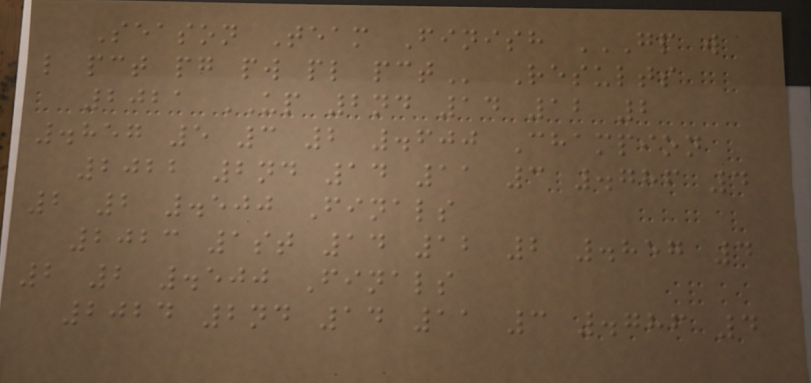Season Team Finish GP W
L PCT PG PW PL PCT Results
2021 UP 2nd 14 12 2
.857 5 3 2 .600 Champion
2022 2nd 14 11 3 .786 4
2 2 .500 Finals
2023 1st 14 12 2 .857 4
2 2 .500 Finals
2024 2nd 14 11 3 .786 4
